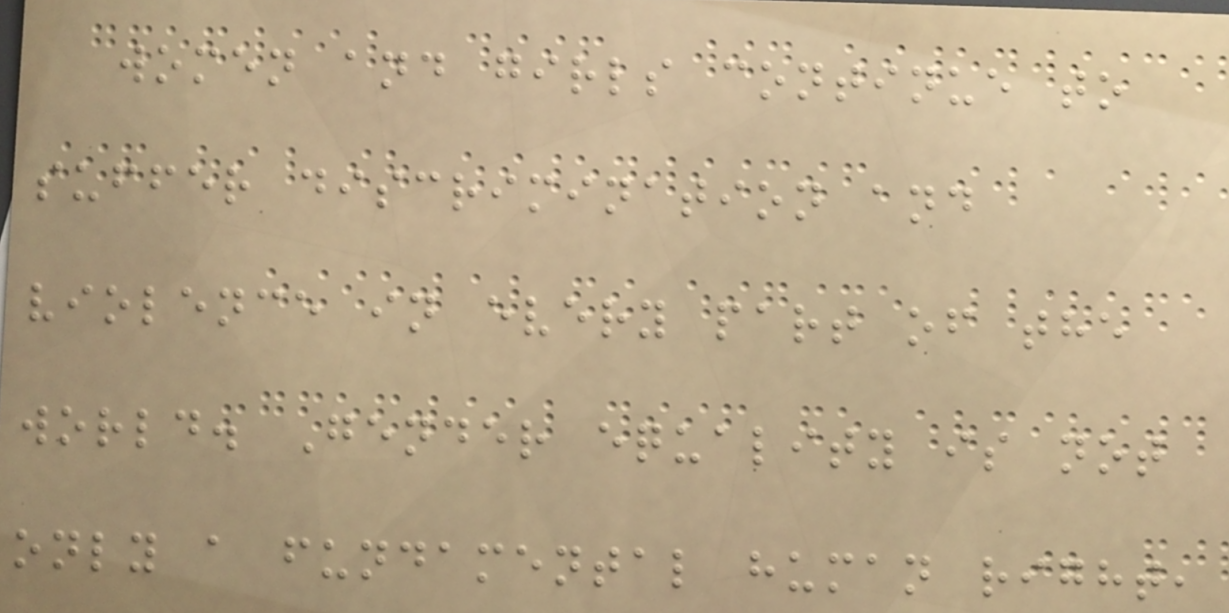women and girls continue to
suffer discrimination and
violence in every part of the
world. Gender equality is not
only a fundamental human right,
